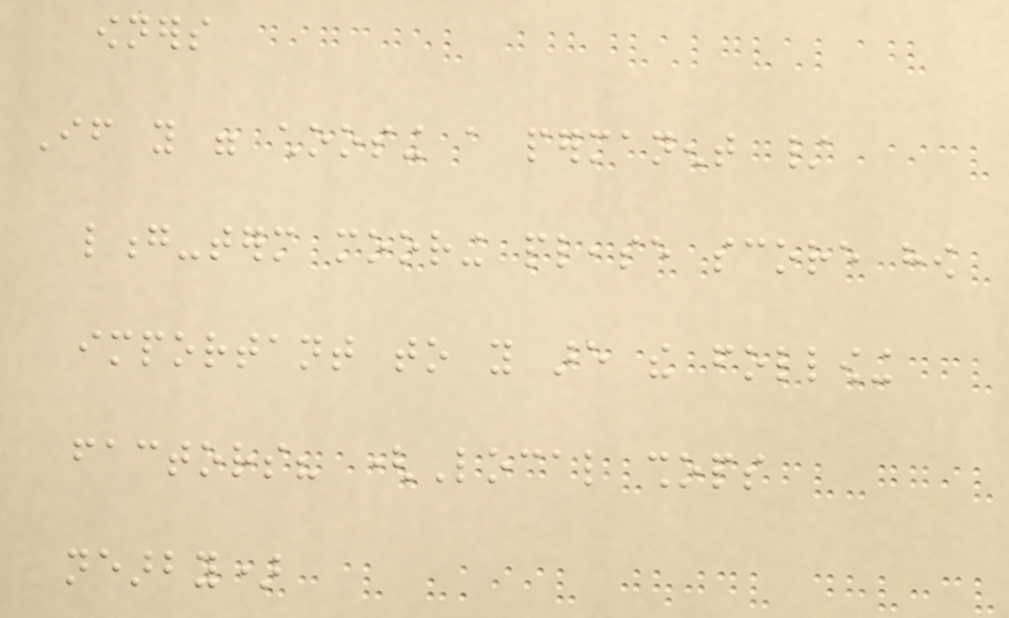owners
If you were choosing a permanent /
long-term mooring please score how
important to you are the following
factors? (Local shops
nearby)
